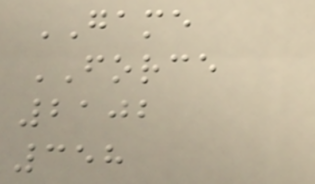GAME
FORCE
2102
358
